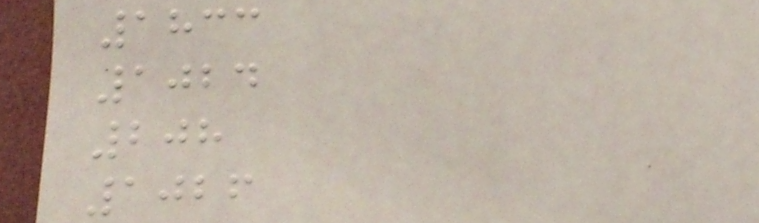1833
1024
208
1026
